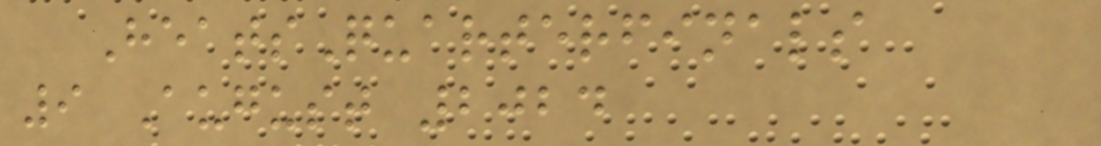HeatsQuarterfinals
9 August 2024
